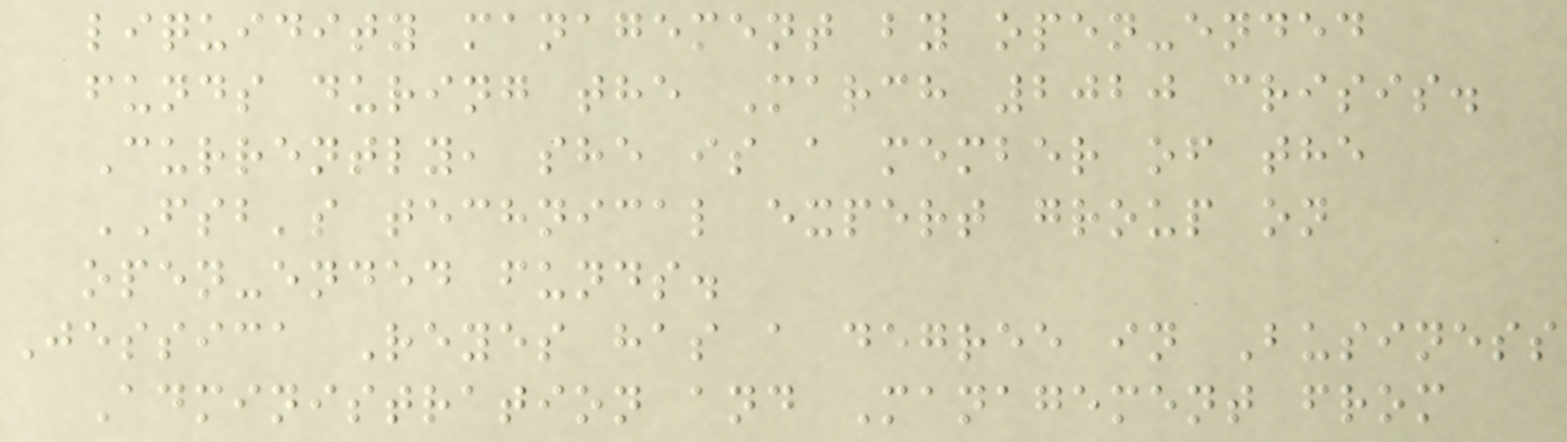liquidity management by open-ended
funds during the March 2020 crisis.
Currently, she is a member of the
FSB's technical expert group on
open-ended funds.
Jessica Reyes has a degree in Business
Administration and Management from
